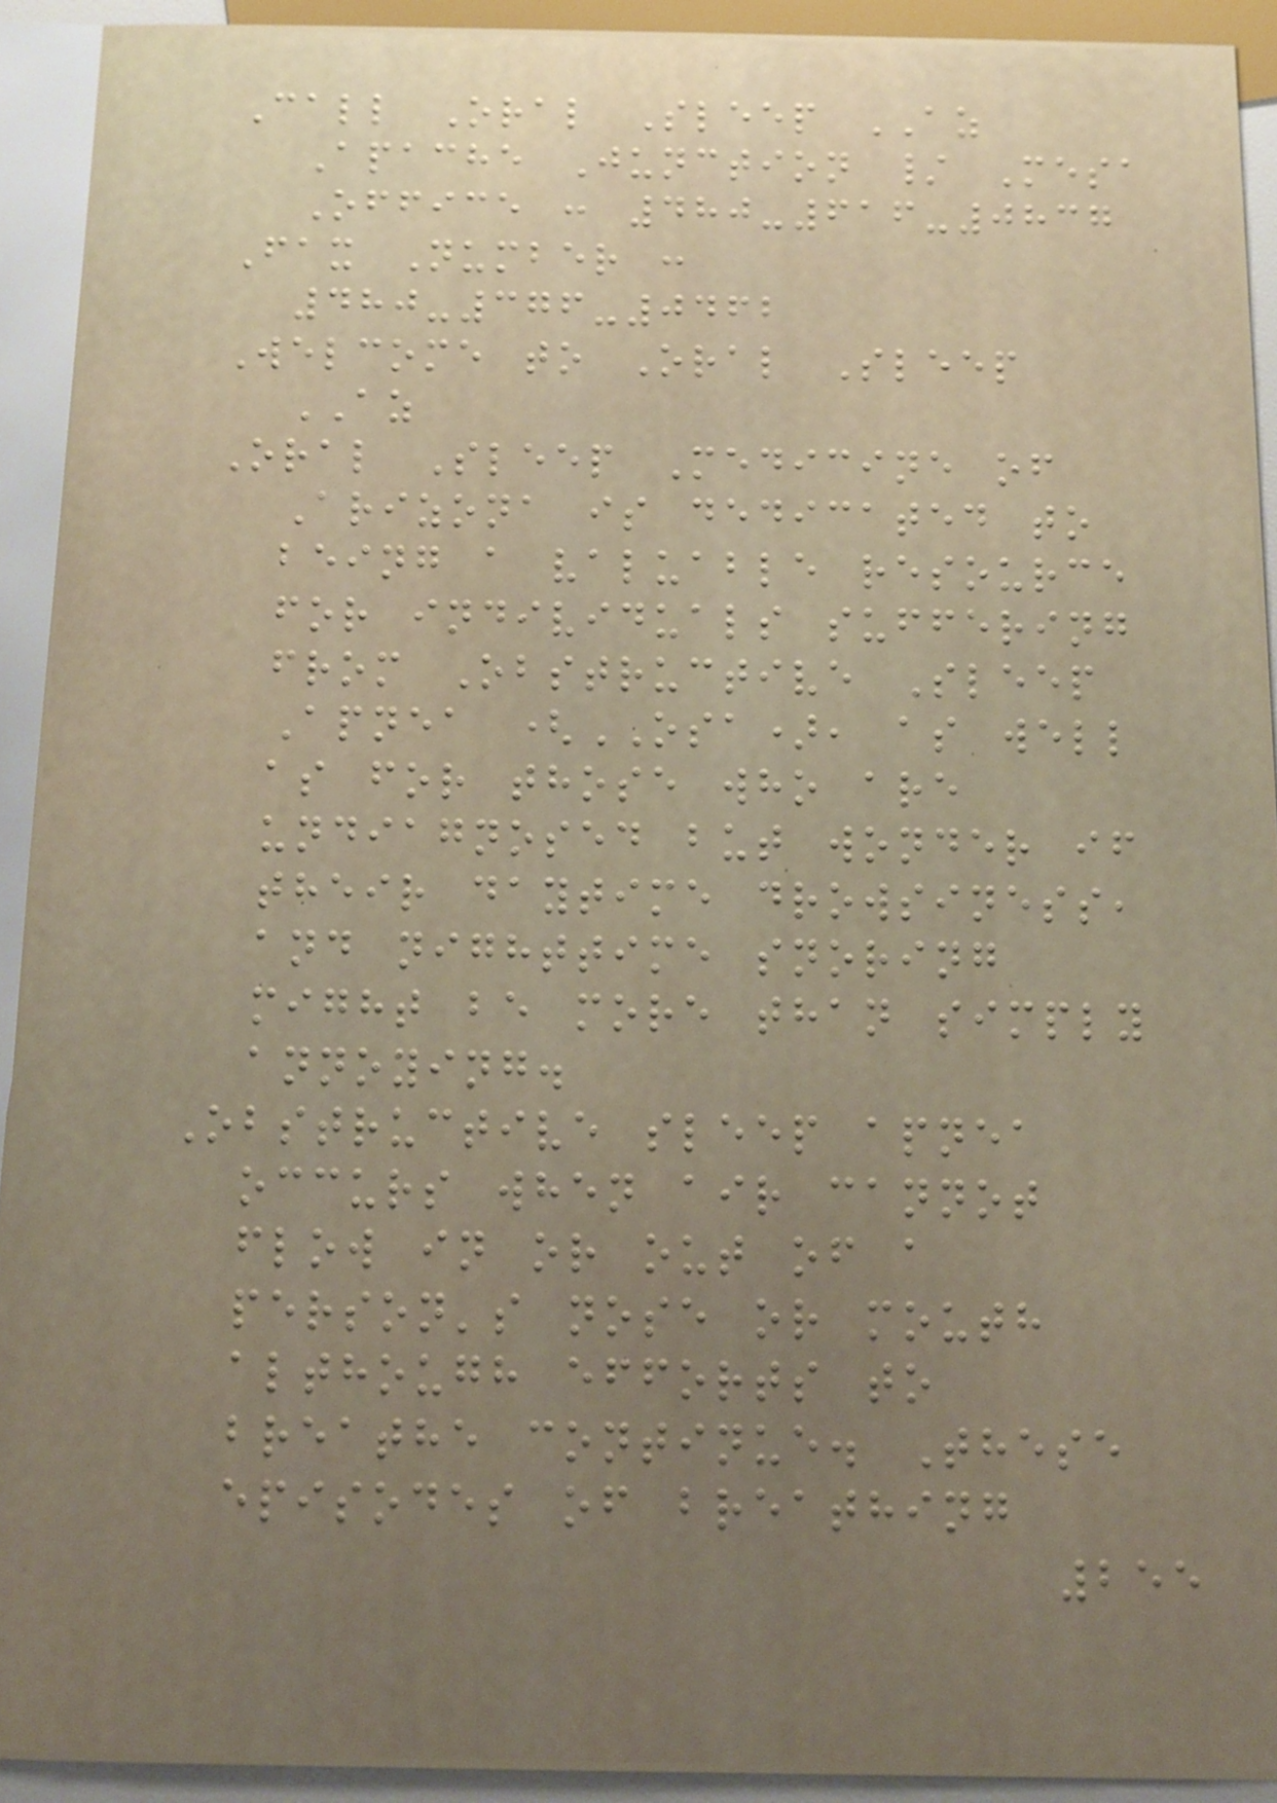Call Oral Sleep AZ
Apache Junction / Mesa
Office : 480-616-0837
Fax Number :
480-376-0462
Welcome to Oral Sleep
AZ
Oral Sleep Medicine of
Arizona is dedicated to
being a valuable resource
for individuals suffering
from Obstructive Sleep
Apnea (OSA), as well
as for those who are
undiagnosed but wonder if
their daytime drowsiness,
and nighttime snoring
might be more than simply
annoying.
Obstructive sleep apnea
occurs when air cannot
flow in or out of a
person's nose or mouth
although efforts to
breathe continue. These
episodes of breathing
255
